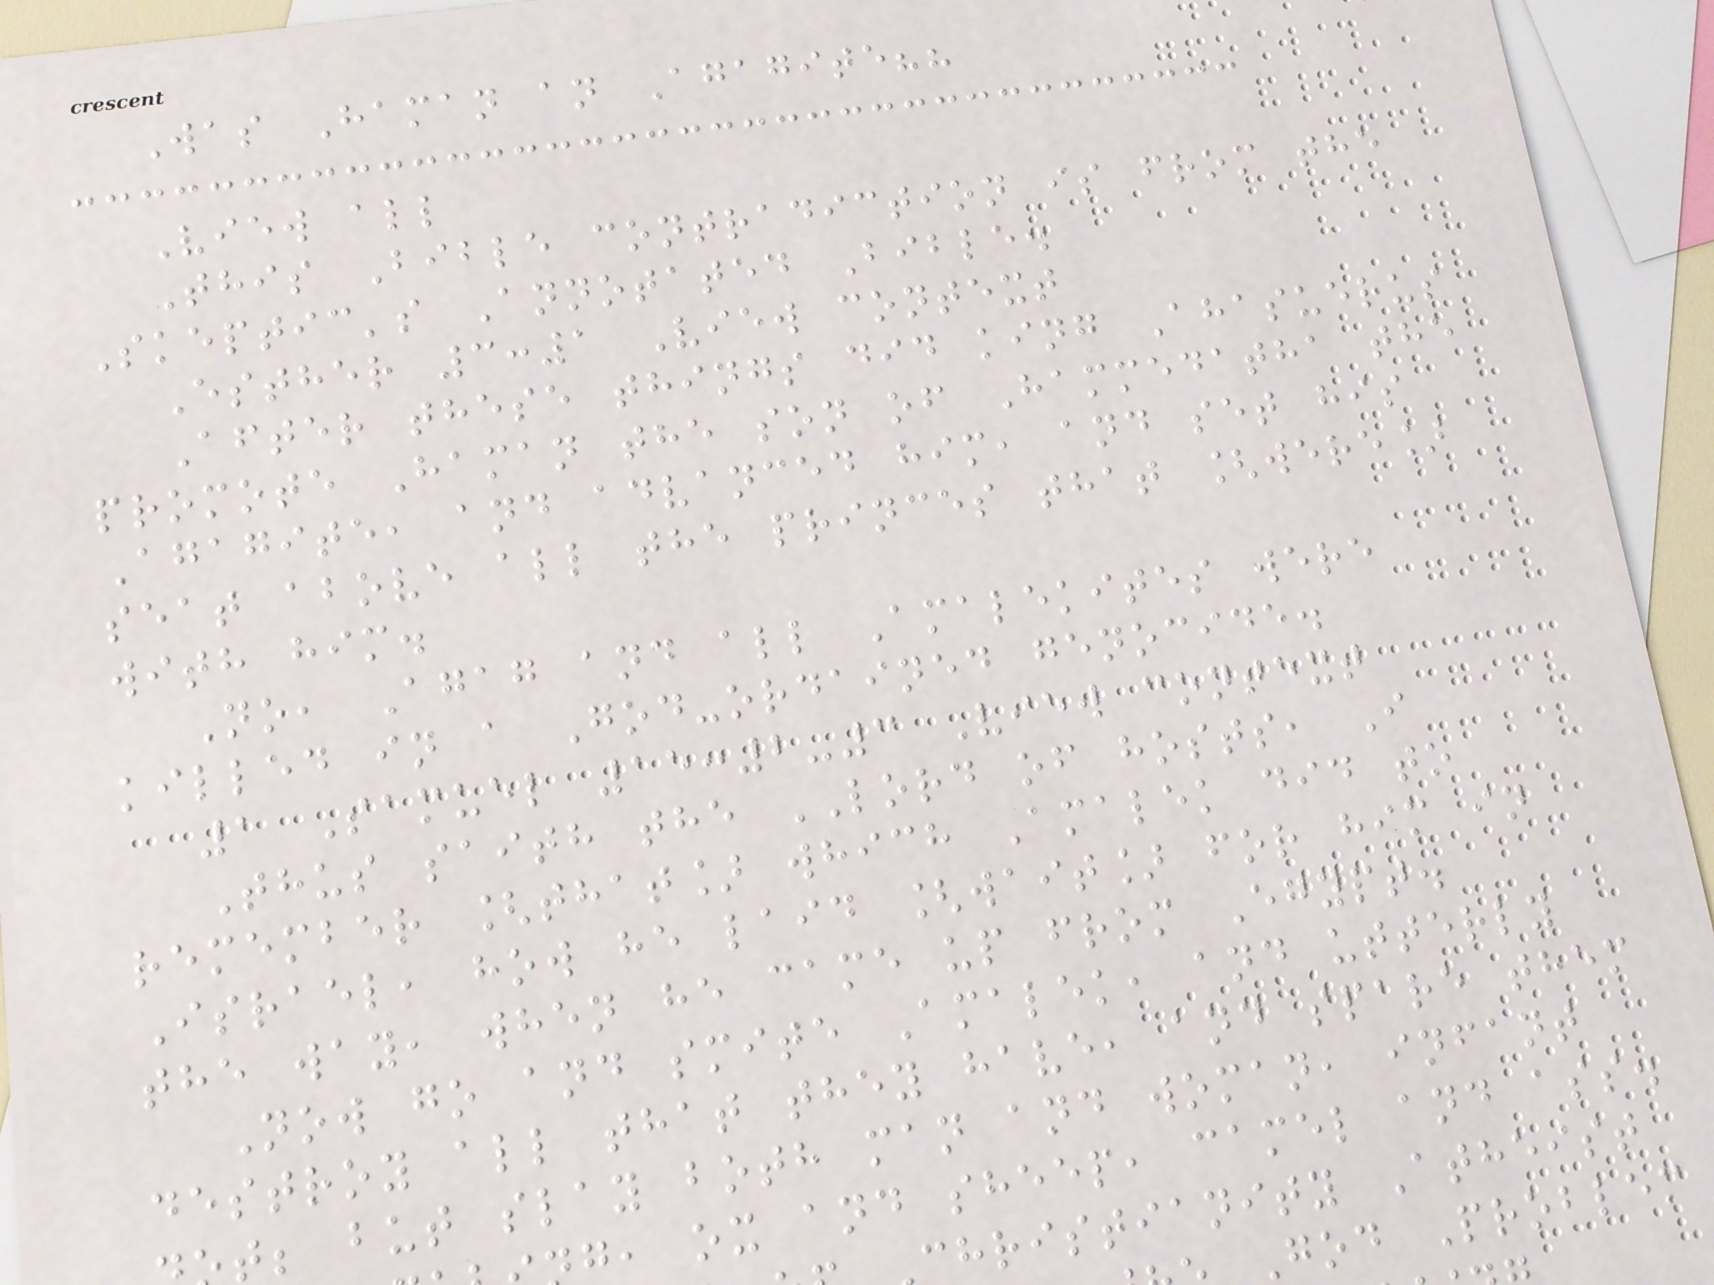Was Haman an Agagite??
View all
This Bible contradiction is from the
Skeptic's Annotated Bible.
Esther 3:1 View context
After these things did king Ahasuerus
promote Haman the son of Hammedatha the
Agagite, and advanced him, and set his
seat above all the princes that [were]
with him.
No, Agag and all Amalekites were
killed in a God-ordained genocide.
1 Samuel 15:2-3 View context
Thus saith the LORD of hosts, I
remember [that] which Amalek did to
Israel, how he laid [wait] for him in
the way, when he came up from Egypt.
Now go and smite Amalek, and utterly
destroy all that they have, and spare them
t; but slay both man and woman, infant
g, ox and sheep, camel and ass.
christianity Atheist
God Problem
